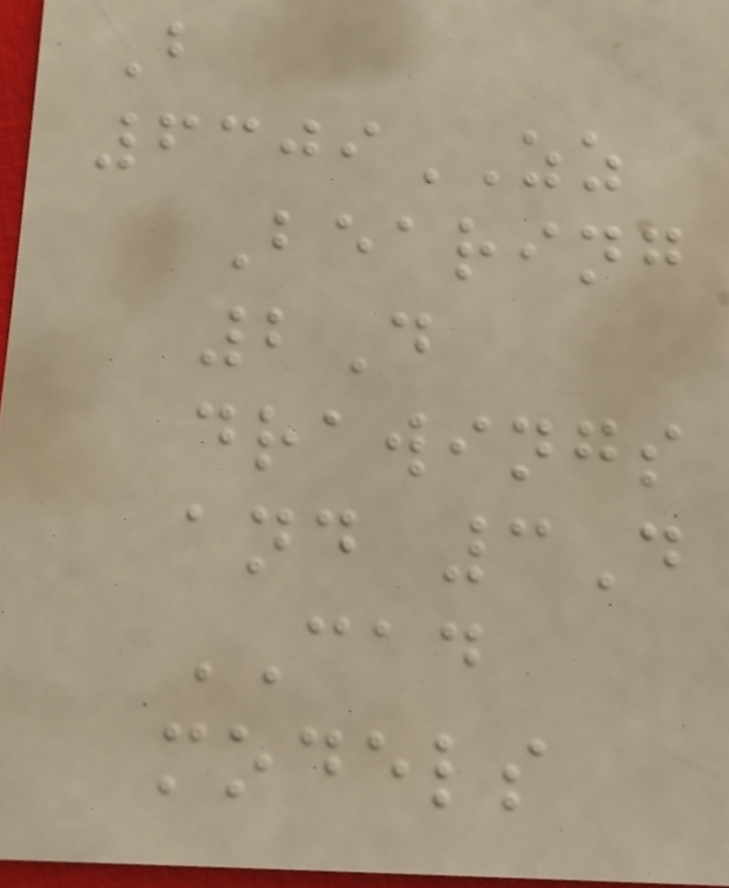B
6309ZZ
Bearing
2D
drawings
and 3D
CAD
models
